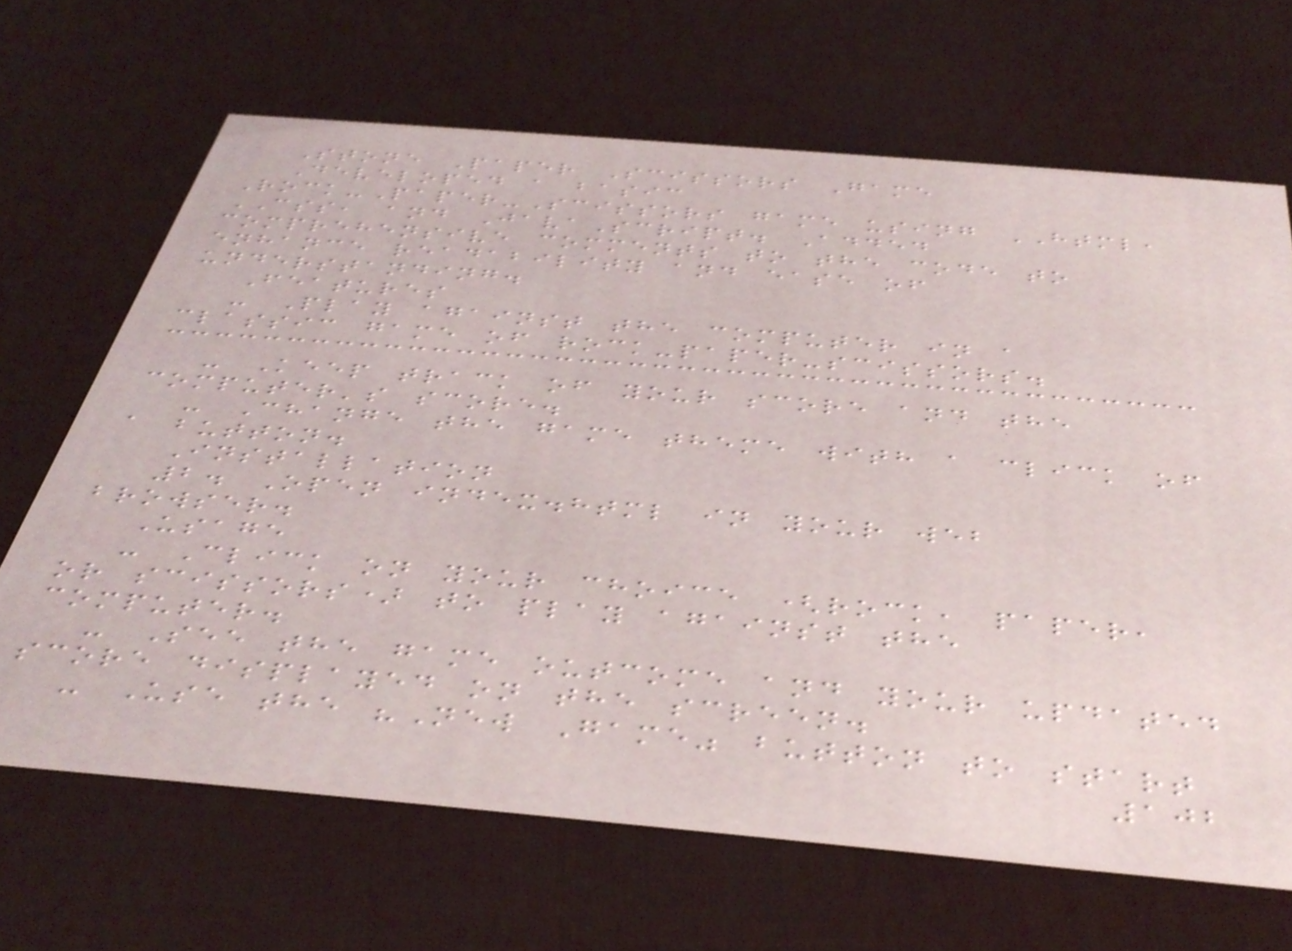Stone Paper Scissors Game
Developed a basic
Rock-Paper-Scissors game using HTML,
CSS, and JavaScript. Added
comprehensive comments to the code to
enhance readability and ease of
understanding.
Features
- Play against the computer in a
classic game of rock-paper-scissors.
- Keep track of your score and the
computer's score.
- Change the game theme with a click of
a button.
Installation
2. Open index.html in your web
browser.
Usage
- Click on your choice (rock, paper,
or scissors) to play against the
computer.
- See the game outcome and your updated
score displayed on the screen.
- Use the "New Game" button to start
102
